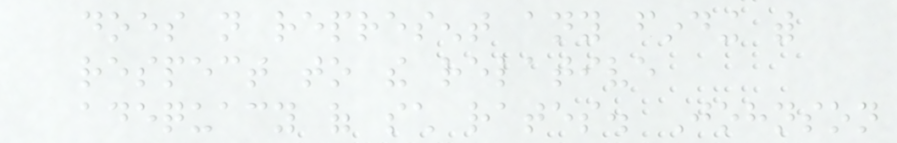does not represent any finding with
respect to the relative
adequacy of such rates. Johnson
